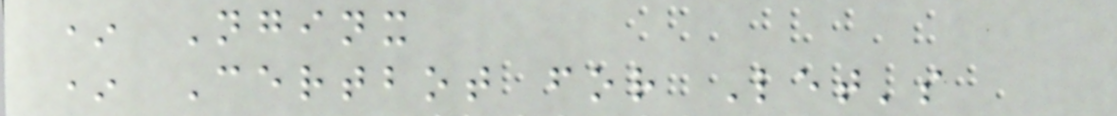* Nginx
* Certbot for Let's
